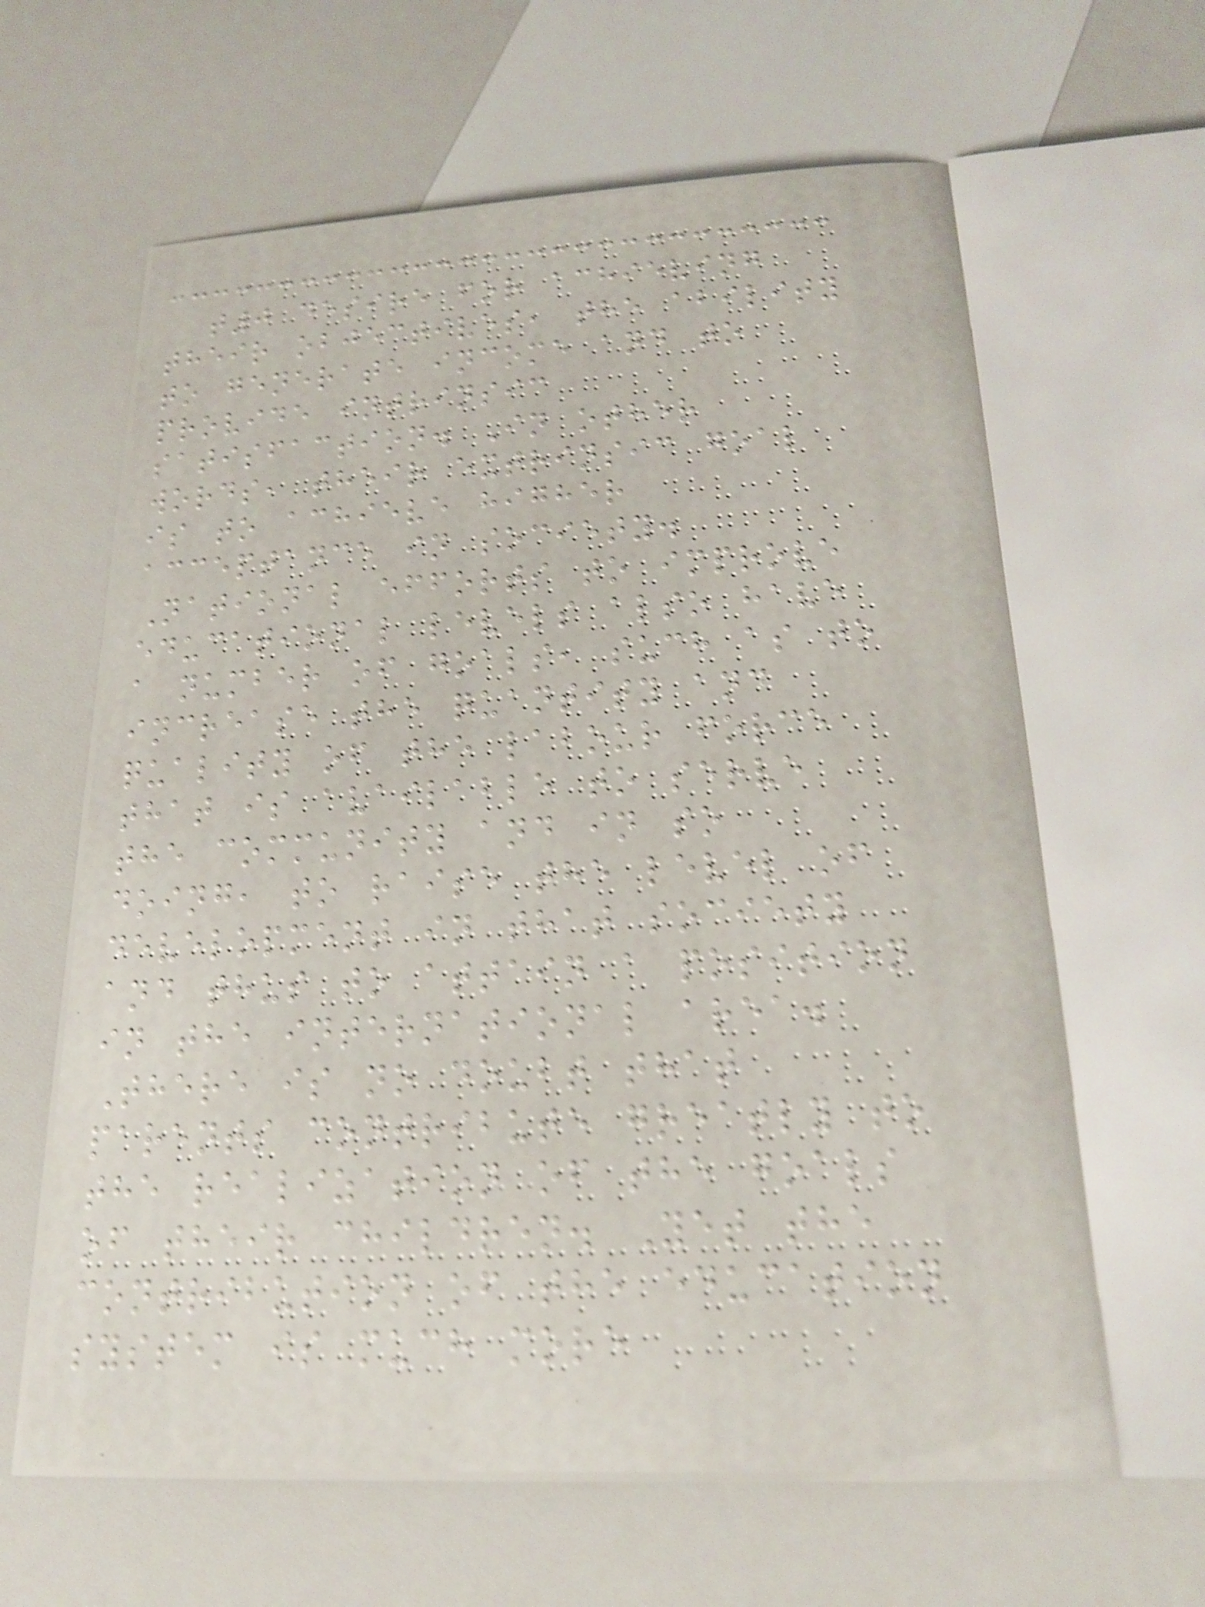t0 desire for achieving
their objectives, the ability
to generate income and to
provide intrinsic
satisfaction. In other
words, their extrinsic goal
is to achieve higher
acceptance in society.
National efforts to improve
educational levels also have
a number of goals, such as to
increase the quantity and
quality of the labour force
that is available to serve
the community and in so
doing, to raise the level of
development in that society
and thus to attain a position
in the international area.
There is no doubt that
parents contribute greatly to
the realization of the goals
of their children. Yet the
contribution of the education
system is much more
